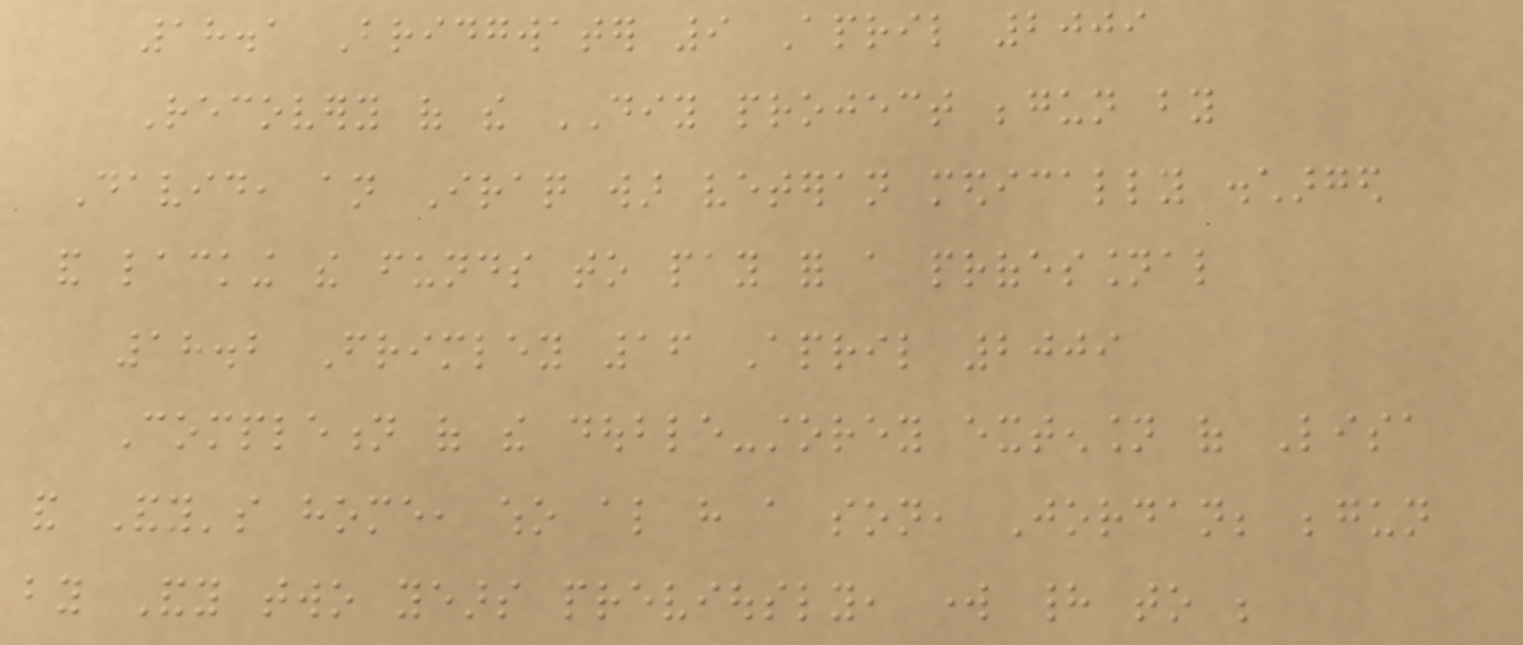18.1 Bridgwater 9 April 2009
Recovery of the DIY project begun by
David, an Iraq war veteran medically discharged
and lacking the funds to pay for a professional
18.2 Frimley 16 April 2009
Completion of the double-storey extension of Lisa
and Andy's home, who also have a son, Jordan; begun
by Andy two years previously, work had to be
